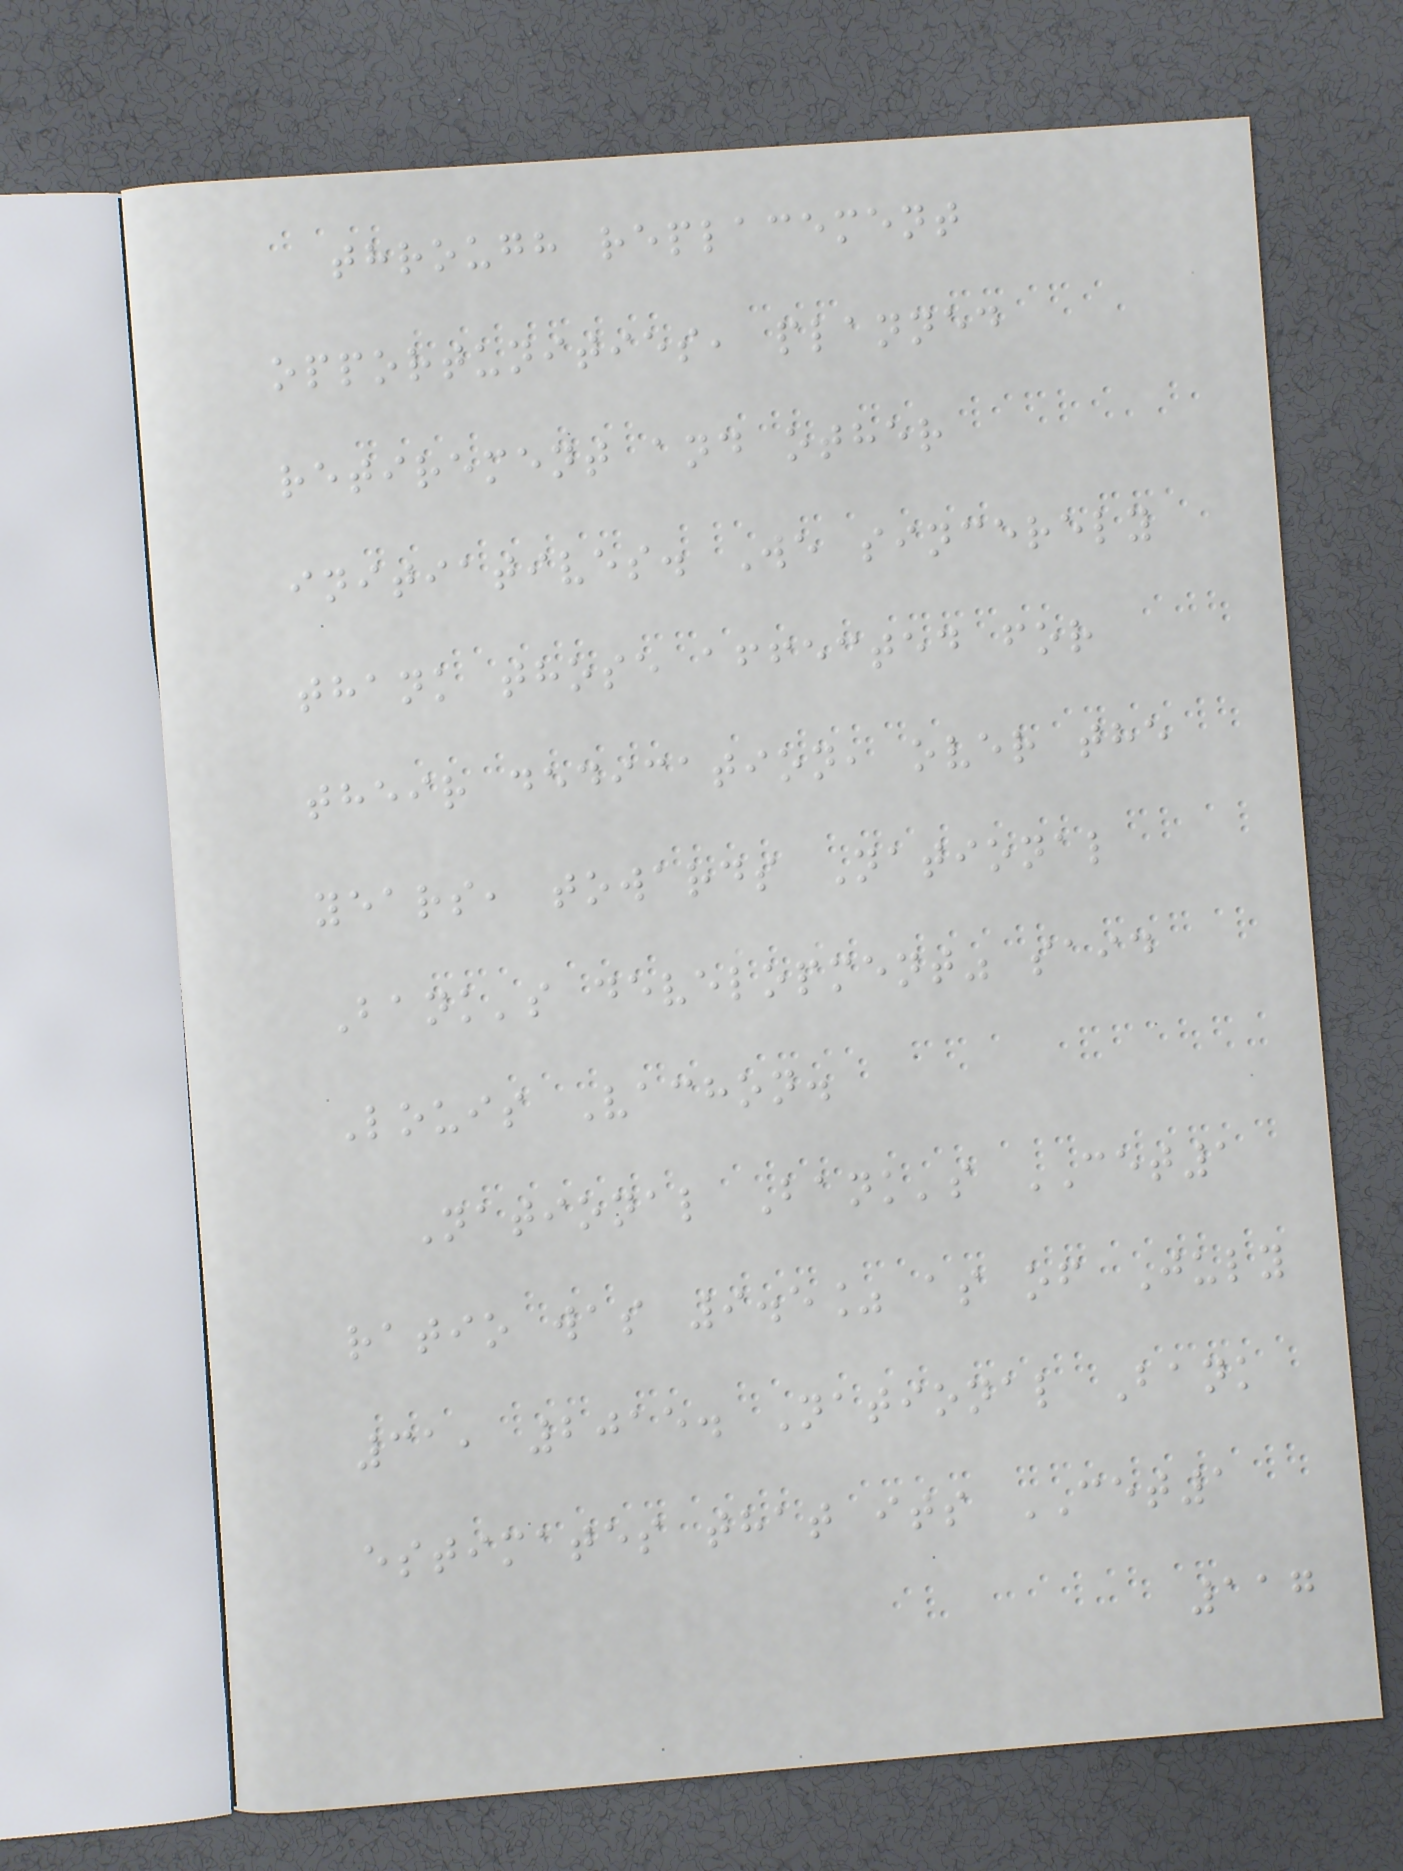through replacement
opportunities, planned
retirement and other
initiatives. We sincerely
thank those affected for
their dedication, over the
years, towards National
Bank's development" said
Louis Vachon.
National Bank's CET1
ratio was 9.5% as of July
31, 2015. National Bank
estimates that its CET1
117
